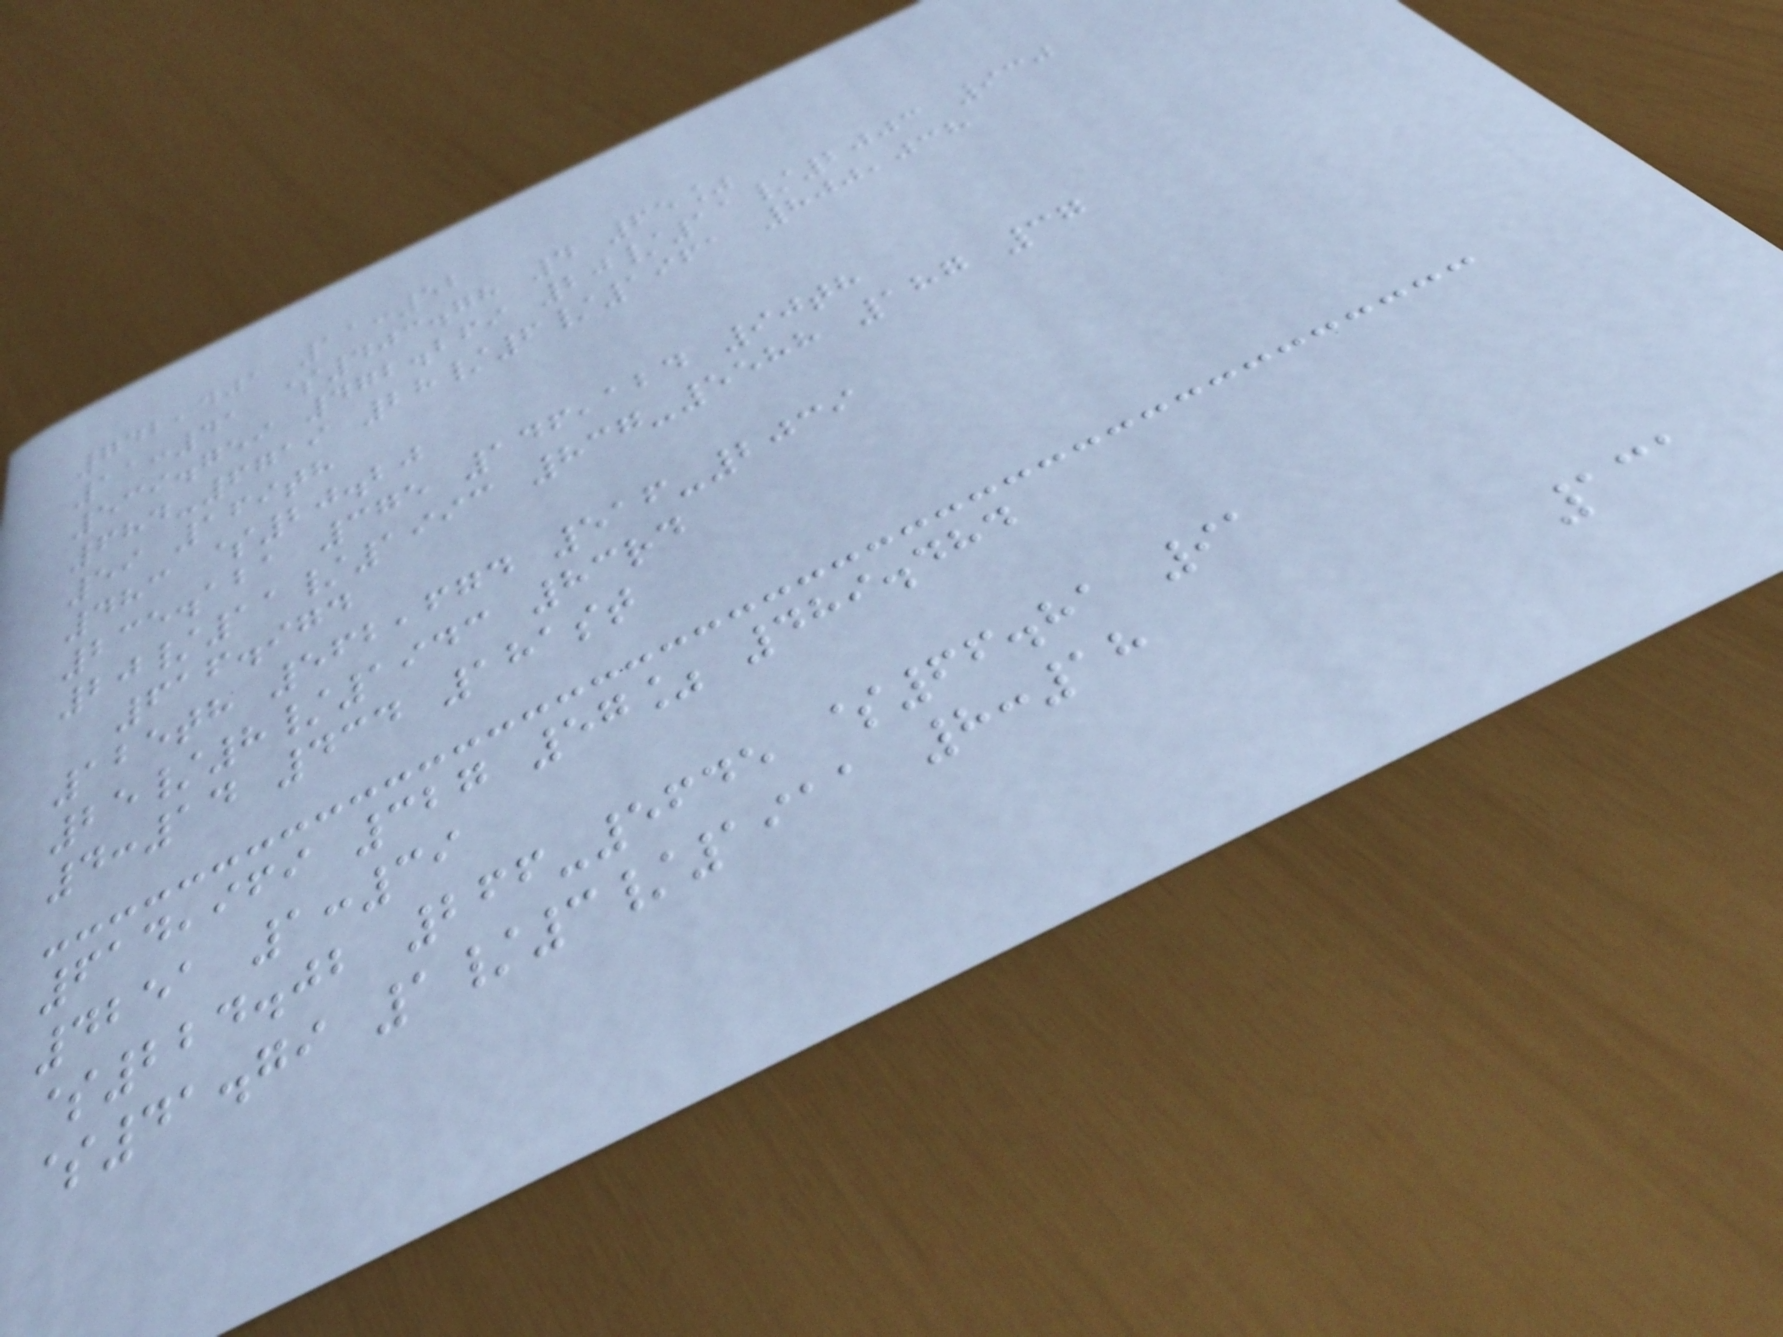742,401 11:52
11:41 $403.78 4 65%
539.759 472.269 20/11/2003 930
684-6719 28/6/1961 800,038
59 169th
483 $20.20
235.121 375 146,124 90th
20/11/1993 837-5588 187 37
616.974
125th 562,674 516-2039
25/8/1943 83rd
4:14 434 181st
614,969 327 57% 489.484
4251 1:39
$224.02 266-5645 $66.81 91
$41.79 1/3/1911 8:18
131
